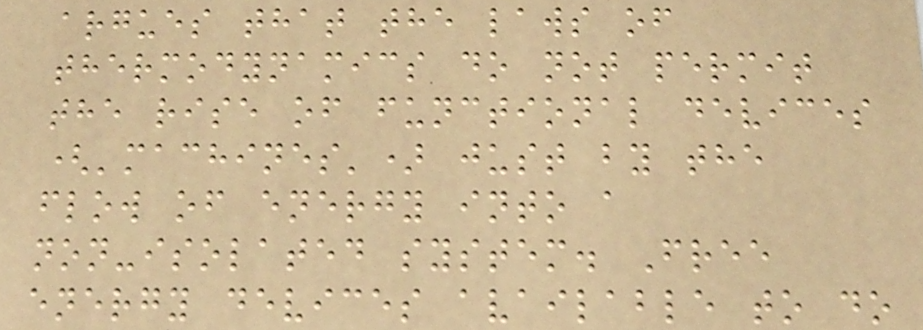argues that the laws of
thermodynamics do not permit
the rise of functional devices
('machines') just by the
flow of energy into a
non-isolated system. Free
energy devices available to do
